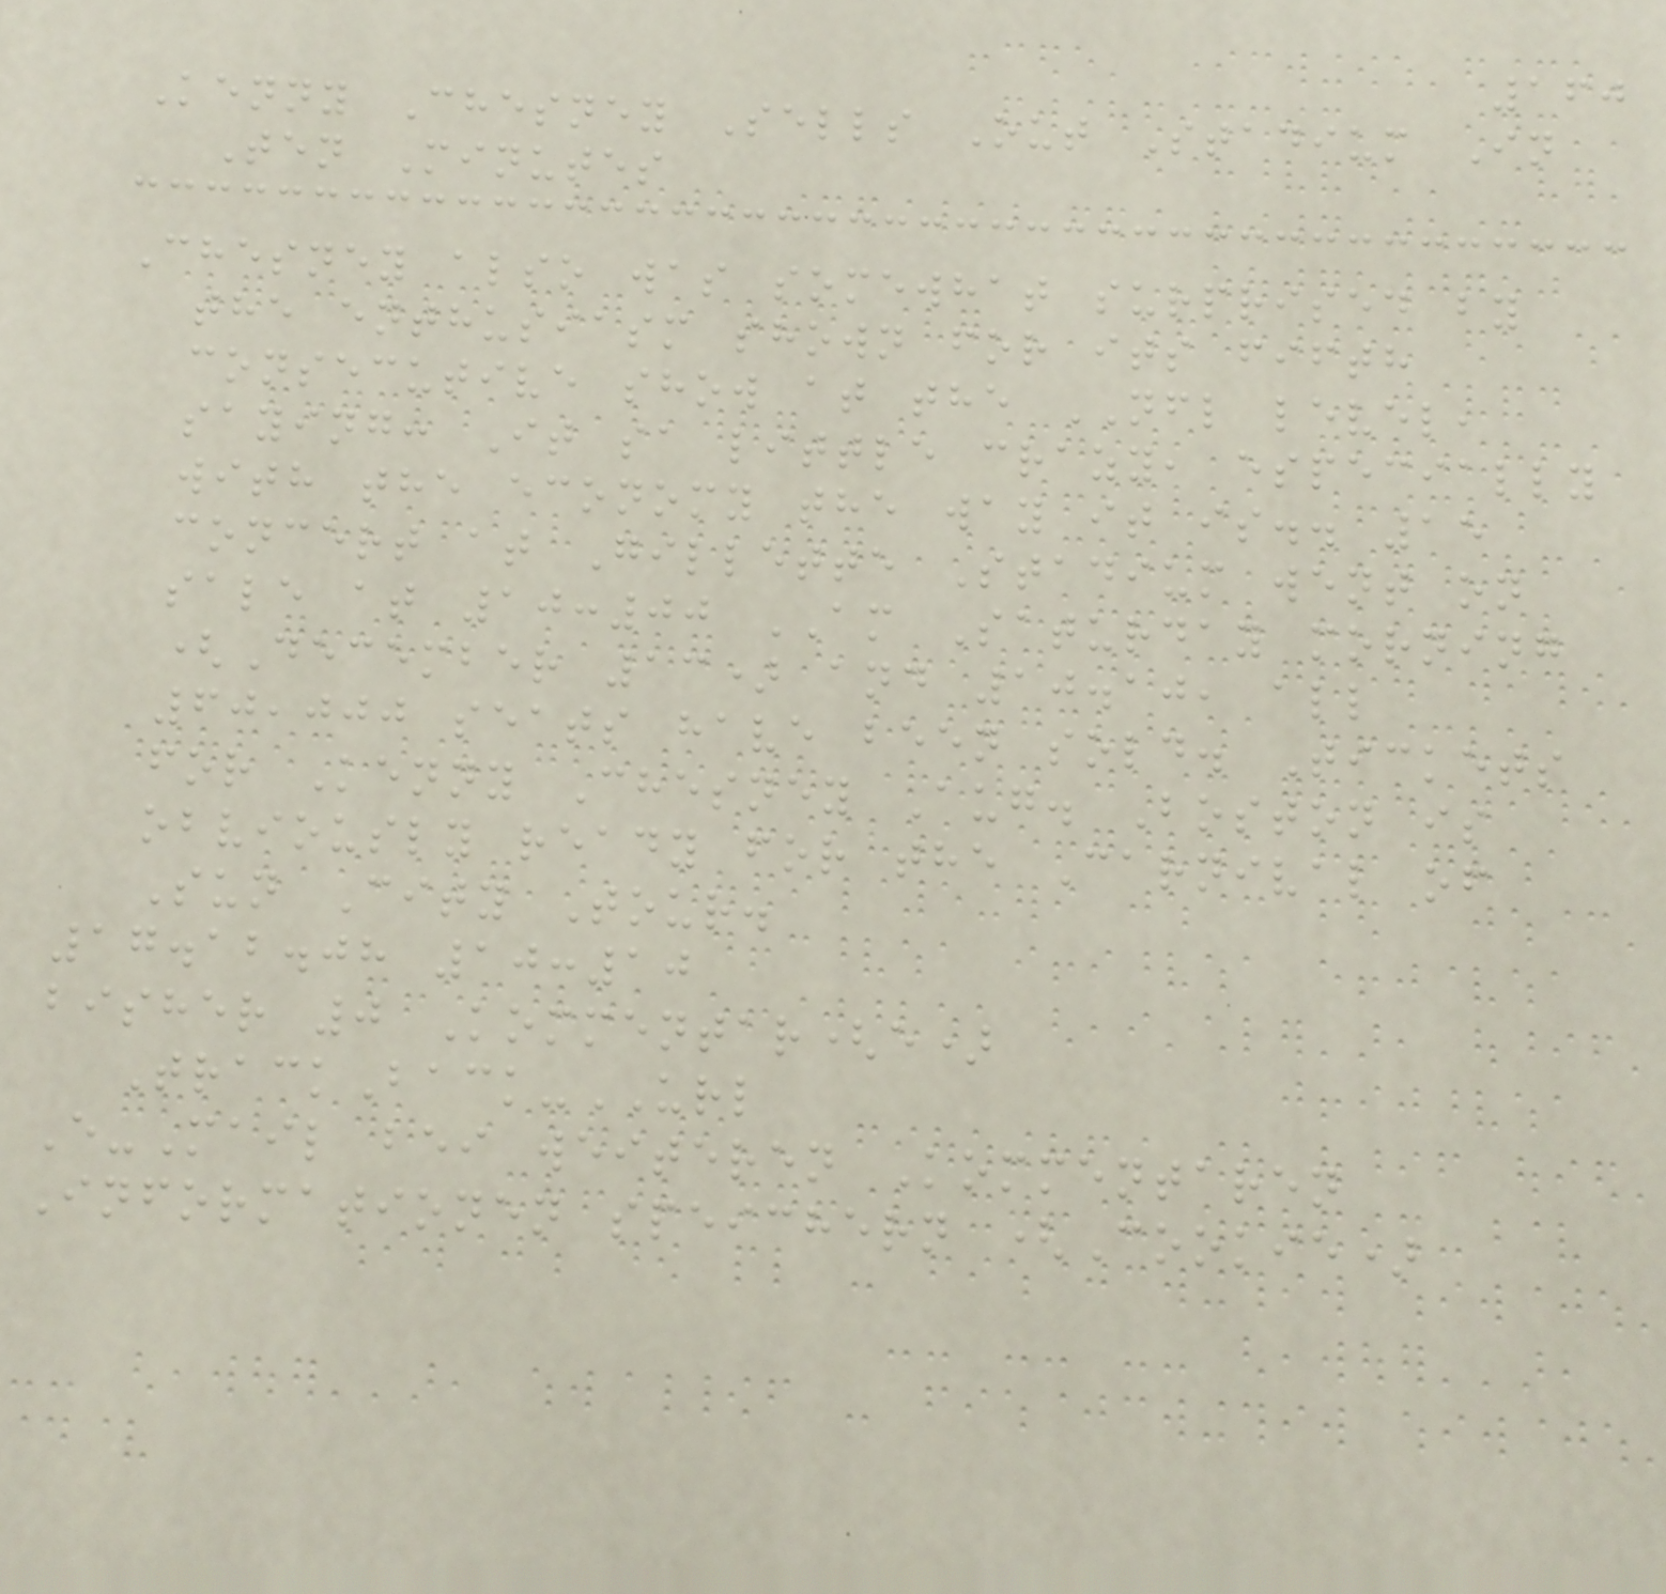160
Kenny Chesney Sells Out Stadium In
Ten Minutes
Chesney also was somewhat surprised by
the enthusiasm shown for its fifth
consecutive show at the NFL level,
saying: It sa little crazy, especially
with the economy the way it is.. 15
concert at Gillette Stadium went on
sale at 10:00 AM Saturday morning
(December 13) and 10.10, all
60,000 seats have been sold. Tickets
for Kenny Chesney Aug. Boston is
obviously ready for the Carnival of
Sun City Tour.
17.12.08 10:10
bisher 0 Kommentar(e)
TrackBack-URL
E-Mail bei weiteren Kommentaren
Informationen speichern (Cookie)
